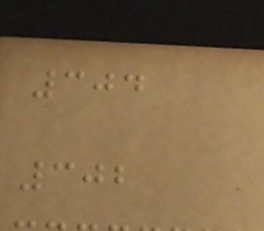304
302
